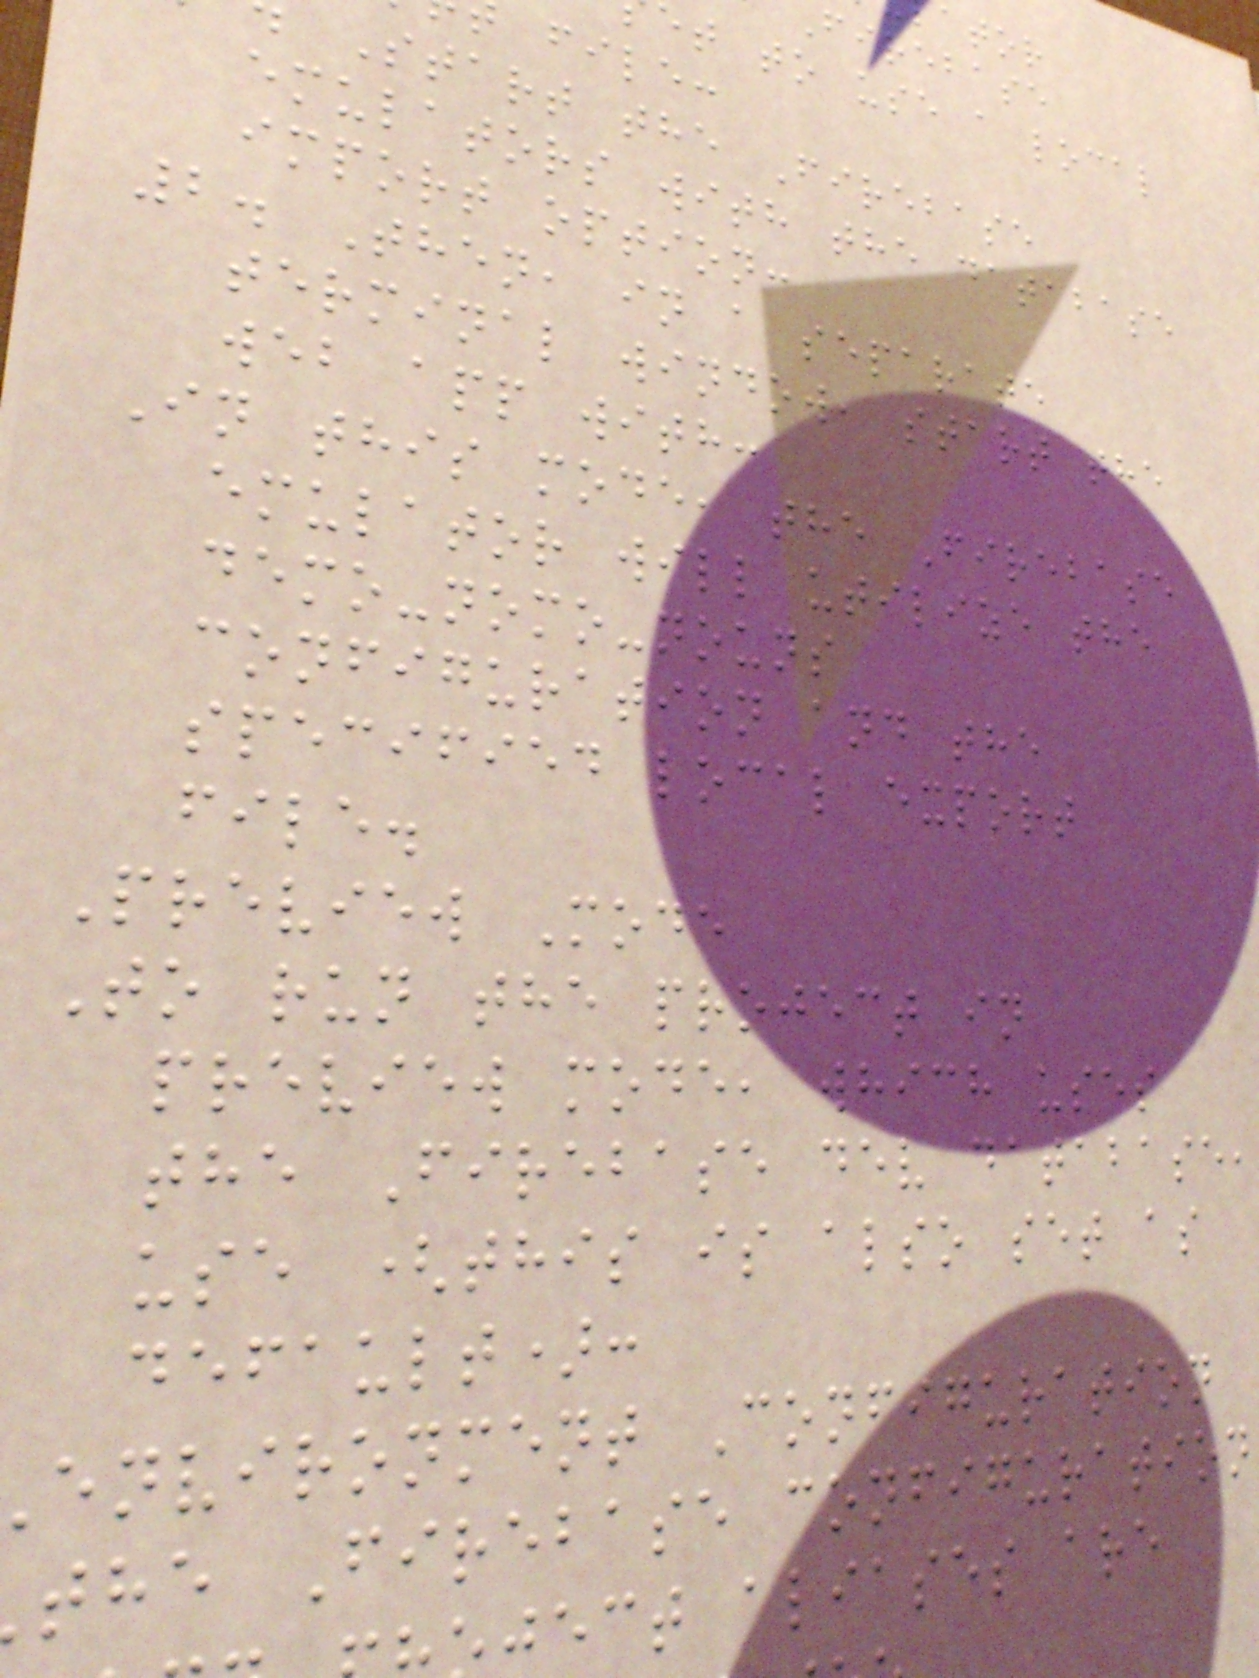firebase
et to use a local
file:
Start the Firebase
emulators with the database
import option:
2. Then, in a separate
terminal window, start the
web app with:
In this mode, the Firebase
emulator will utilize the
demo-nomo-nouns
configuration and the
specified local export
file.
Preview Mode
To run the project in
preview mode, which uses
the Firebase dev database,
use (this is also set as
default):
environment Configuration
the Firebase configuration
ject aliases are
